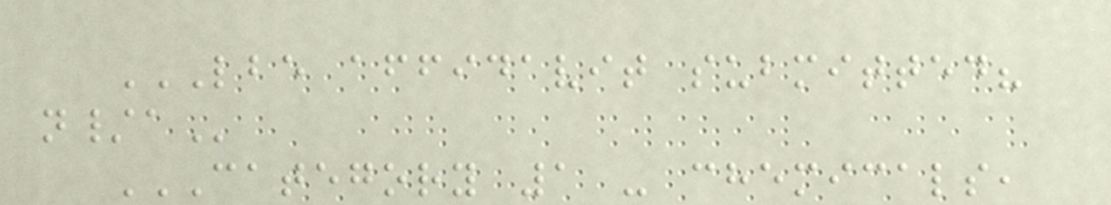LBE AFFIDAVIT SUBMITTED?
N/A
CATEGORY 1 - CHEMICALS,
